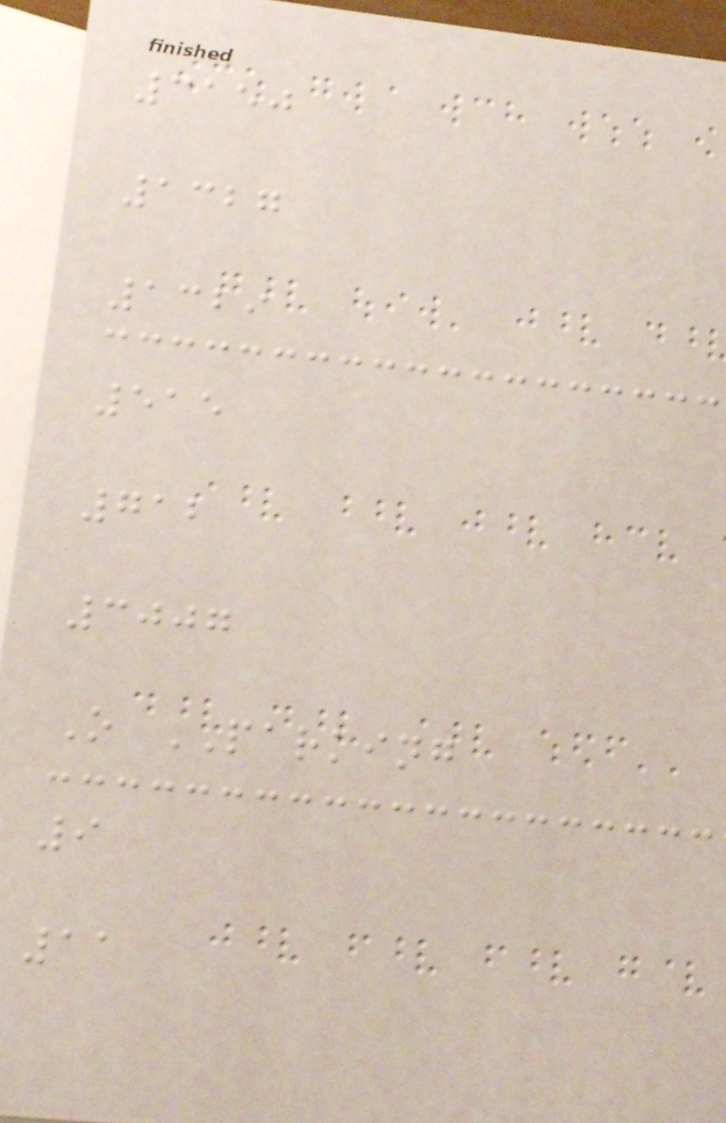3150
1327
1329
515
712
3007
O PARKING
9
11
